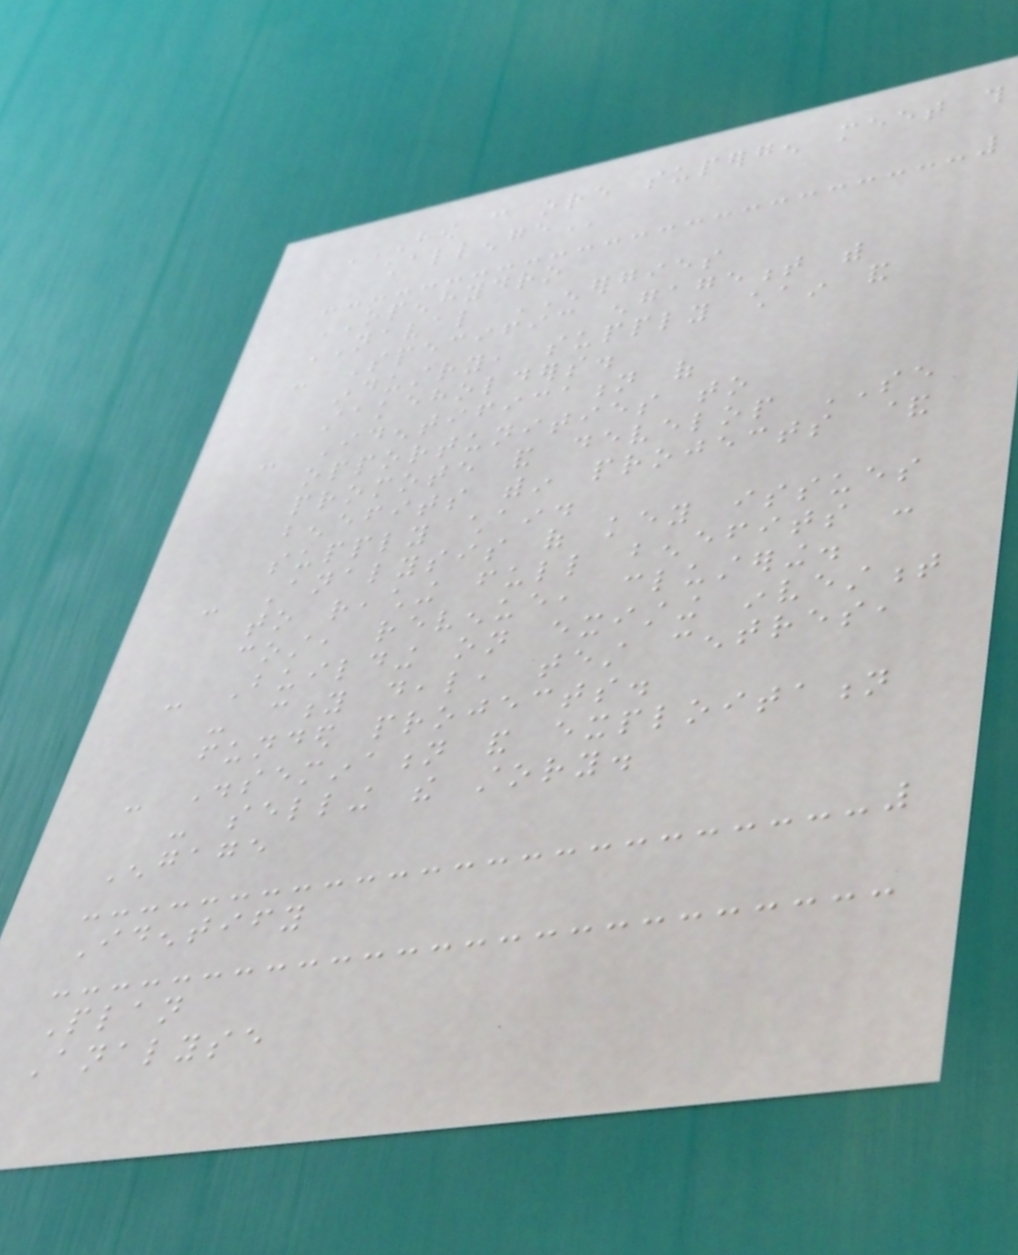HOW CAN ORE SUPERGEN MEET THIS
CHALLENGE
OPENHYDRO
NAVAL ENERGIES
- Specific engagement with
industry, supply chain and
stakeholders.
- Identification of
opportunities to
promote and develop SE
benefits within projects &
supply chain.
- Analysis of key issues
to reaching full benefits -
cost, revenue, clustering.
- Building on existing investment
- city deal, test centres,
funded projects.
- Dissemination and exploitation
- selling the story.
Engage
Identify
Plan
Analyse
